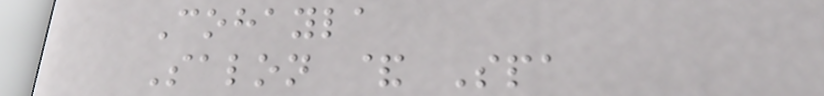Cohayla
Salon & Spa
